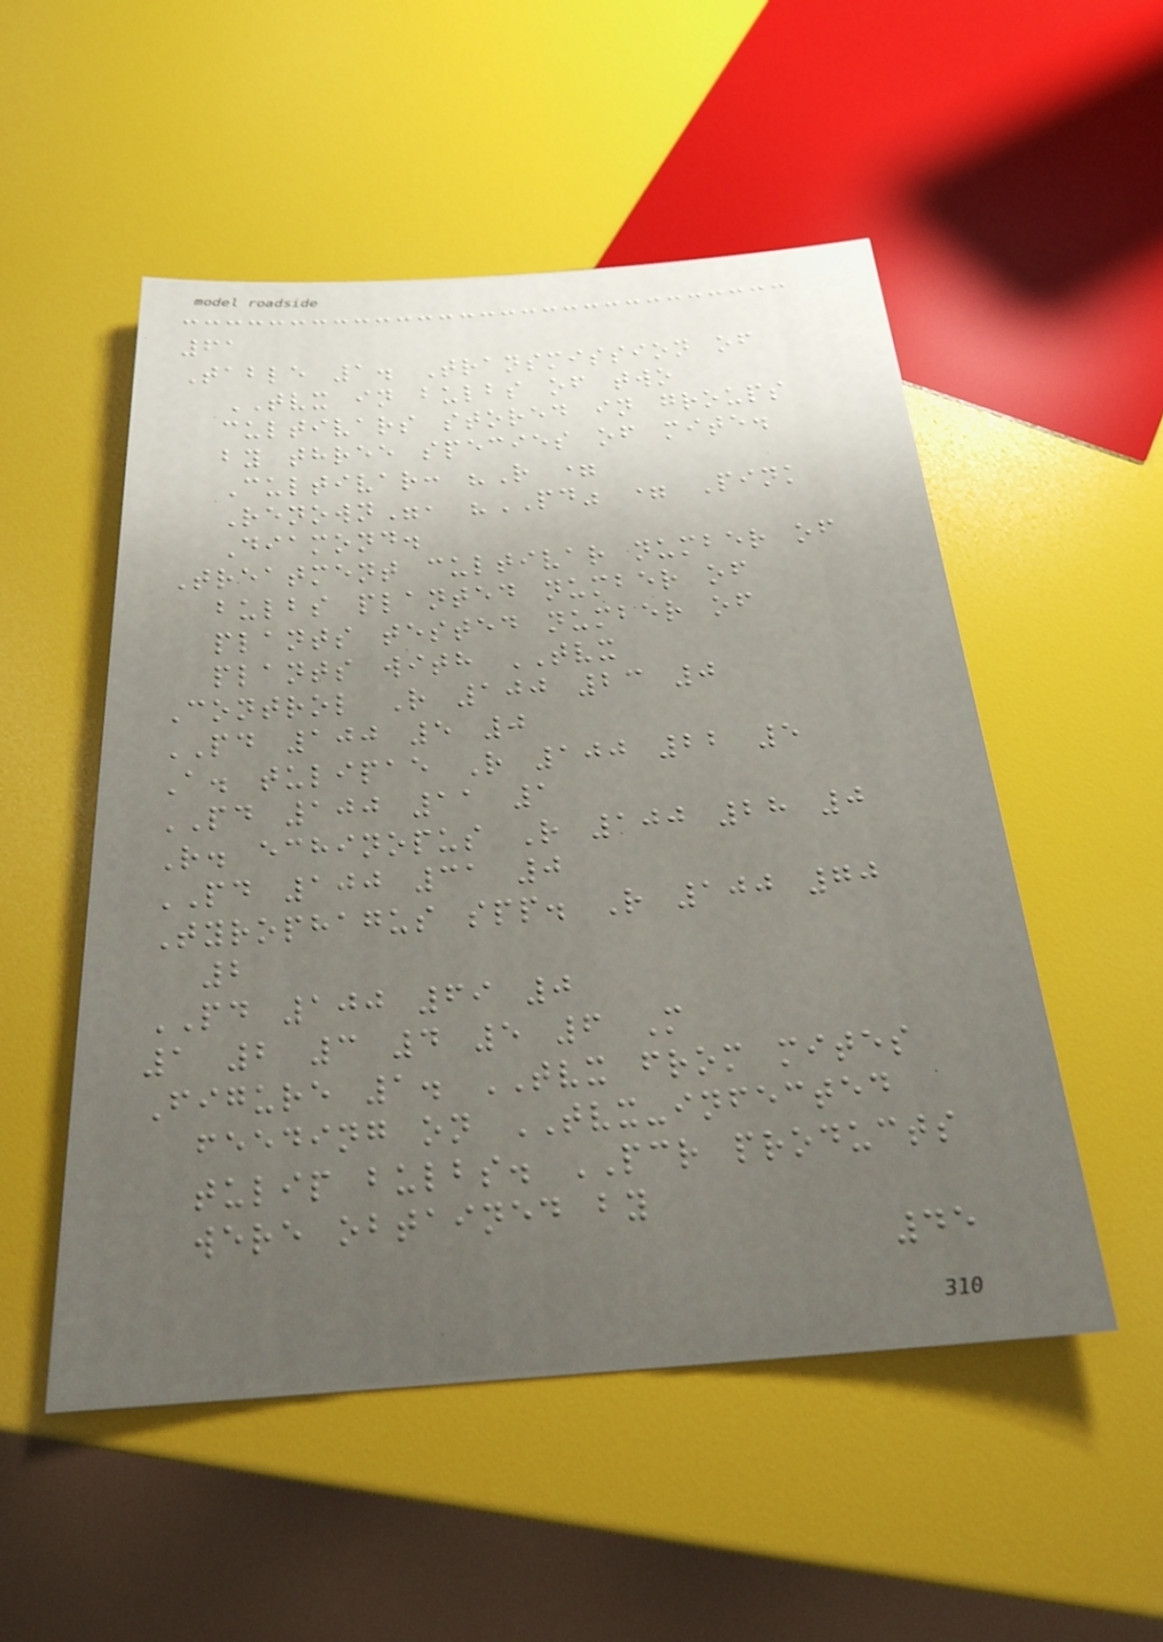61
Table 1. Transmission of
TVX in bulbs of two
cultivars stored in groups
by three species of mite.
Cultivar: "R =
Renown", "PD" = Pink
Diamond.
Treatment cultivar number of
bulbs planted number of
plants tested number of
plants with TVX
Control R 100 23 0
PD 100 5 0
A. tulipae R 100 22 5
PD 100 11 1
R. echinopus R 100 28 0
PD 100 31 0
Tyrophagus spp. R 100 70
2
PD 100 69 0
1 2 3 4 5 6 M
Figure 1. TVX from mites
feeding on TVX-infected
tulip bulbs. PCR products
were obtained by
45
